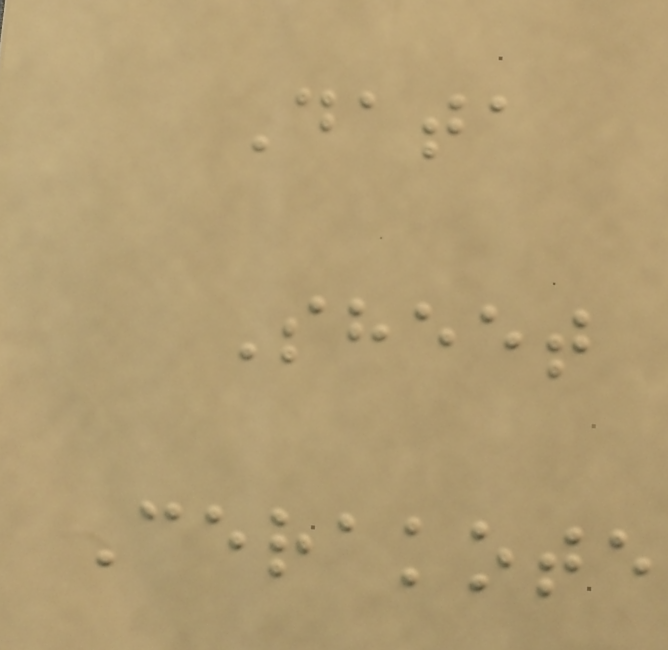Data
Sheet
Cerakote
